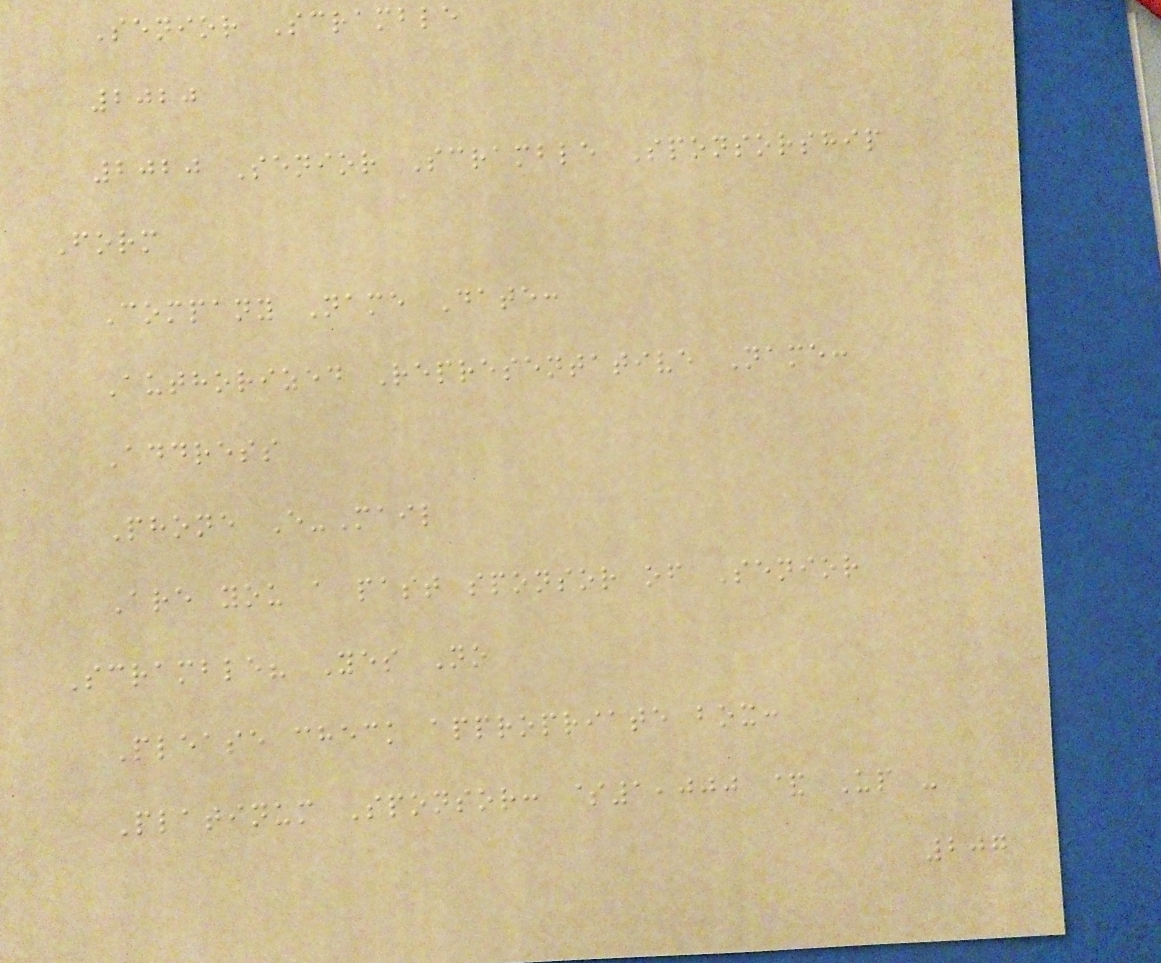Senior Scramble
2020
2020 Senior Scramble Sponsorship
Form
Company Name Date:
Authorized Representative Name:
Address
Phone E-Mail
Are you a past sponsor of Senior
Scramble? Yes No
Please check appropriate box:
Platinum Sponsor: $1,000 & Up -
207
